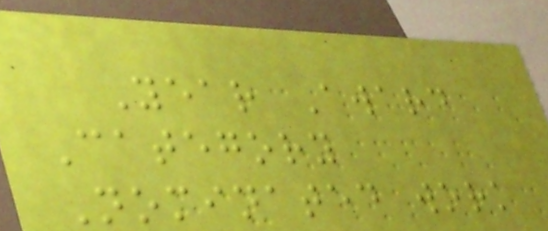Year Award
Category
Nominated work
